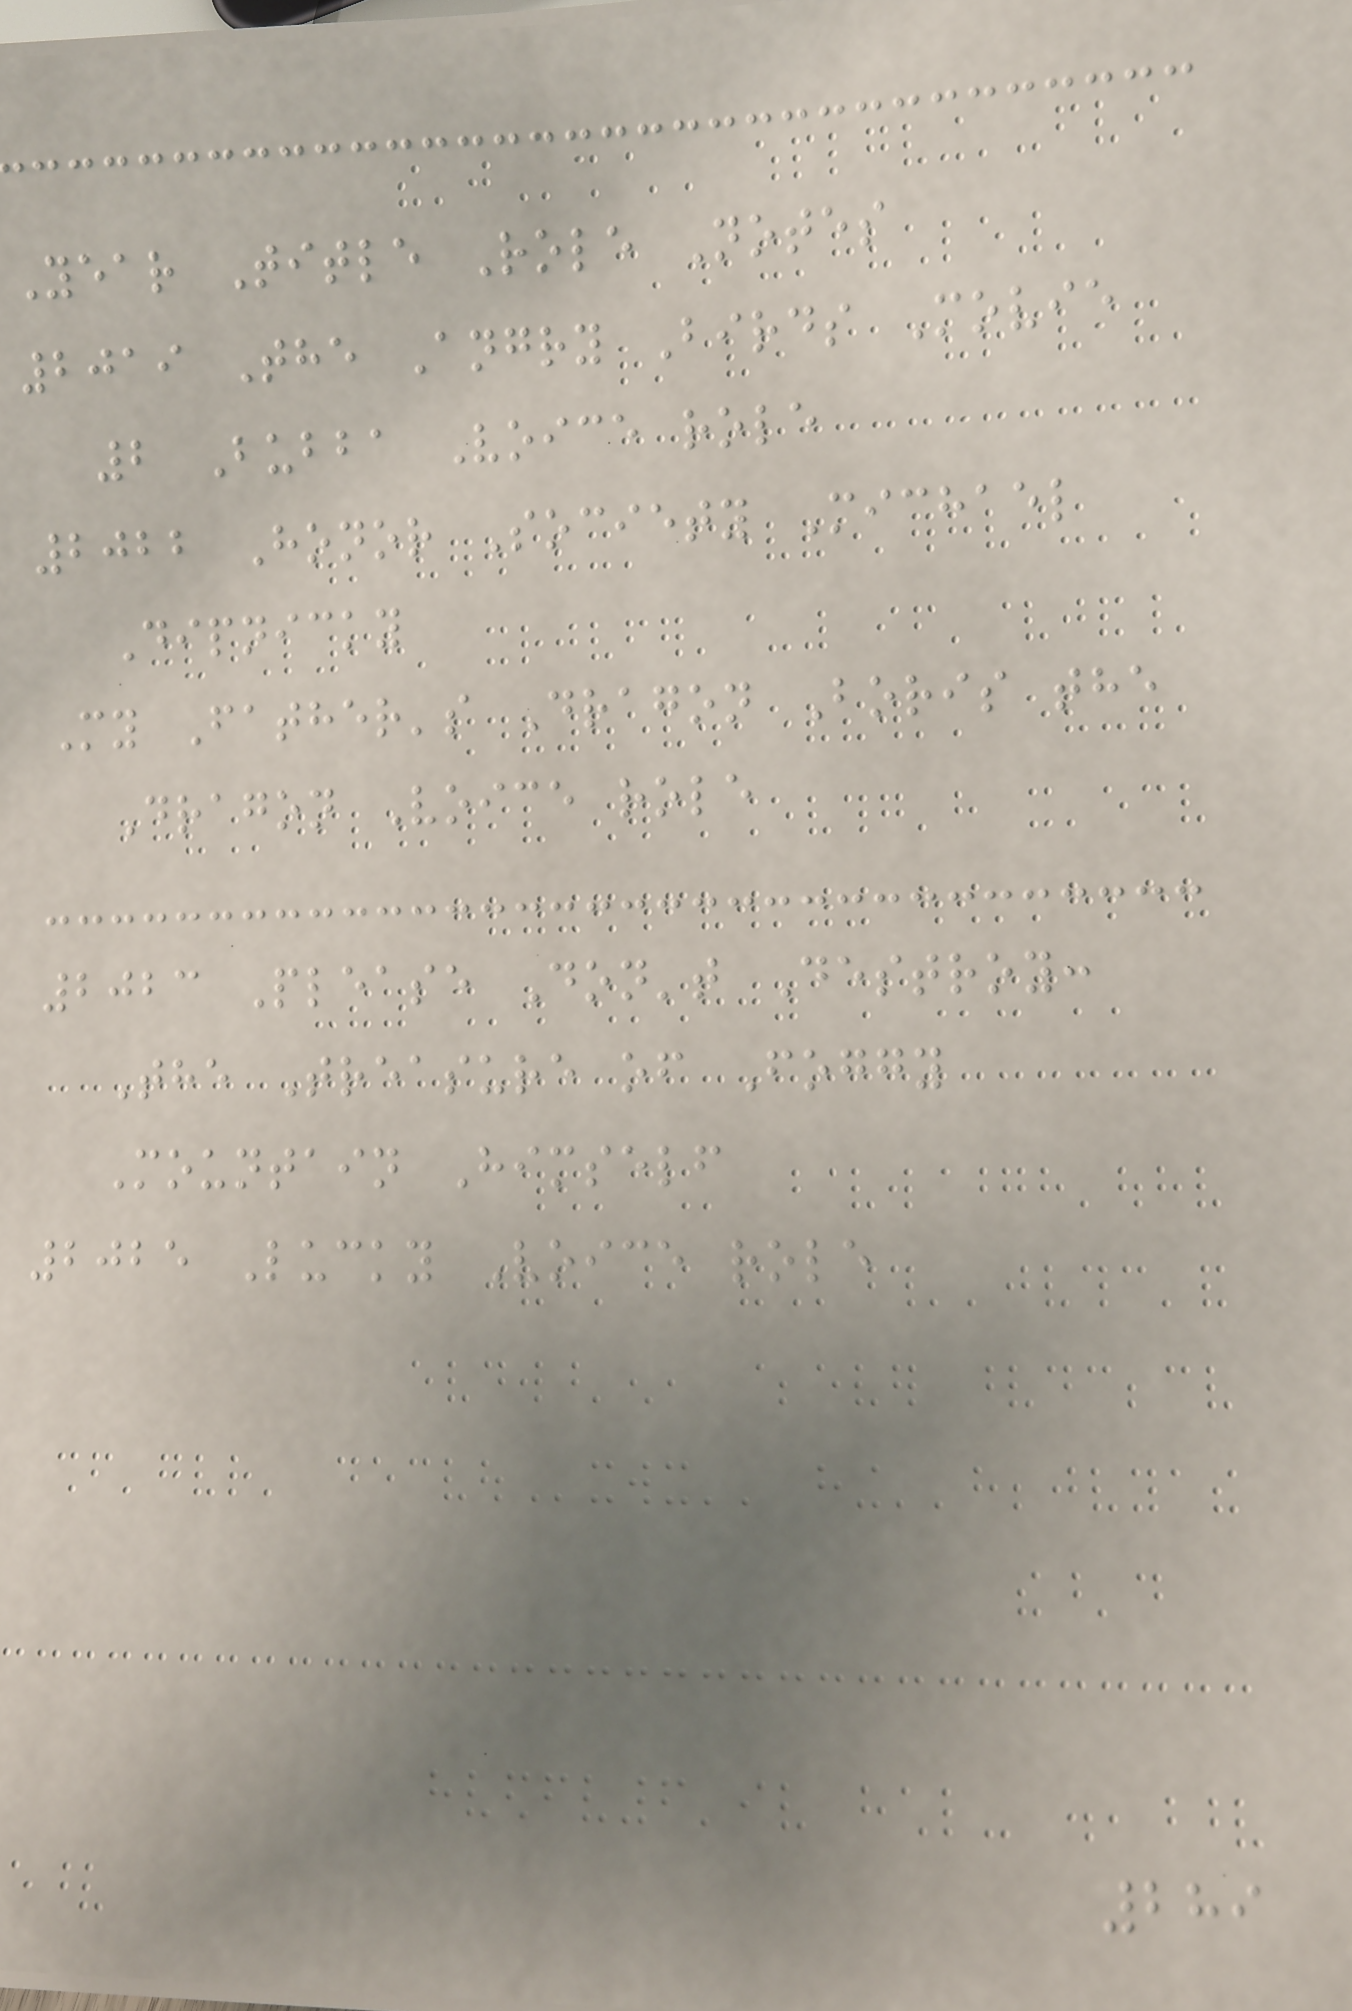Year Title Role Notes
2019 The Angry Birds Movie
2 Bubba Voice role
2022 Honor Society Michael
Dipnicky
My Father's Dragon Boris the
Dragon Voice role
2023 Please Don't Destroy:
The Treasure of Foggy
Mountain Himself
2025 Lucky Voice role
289
